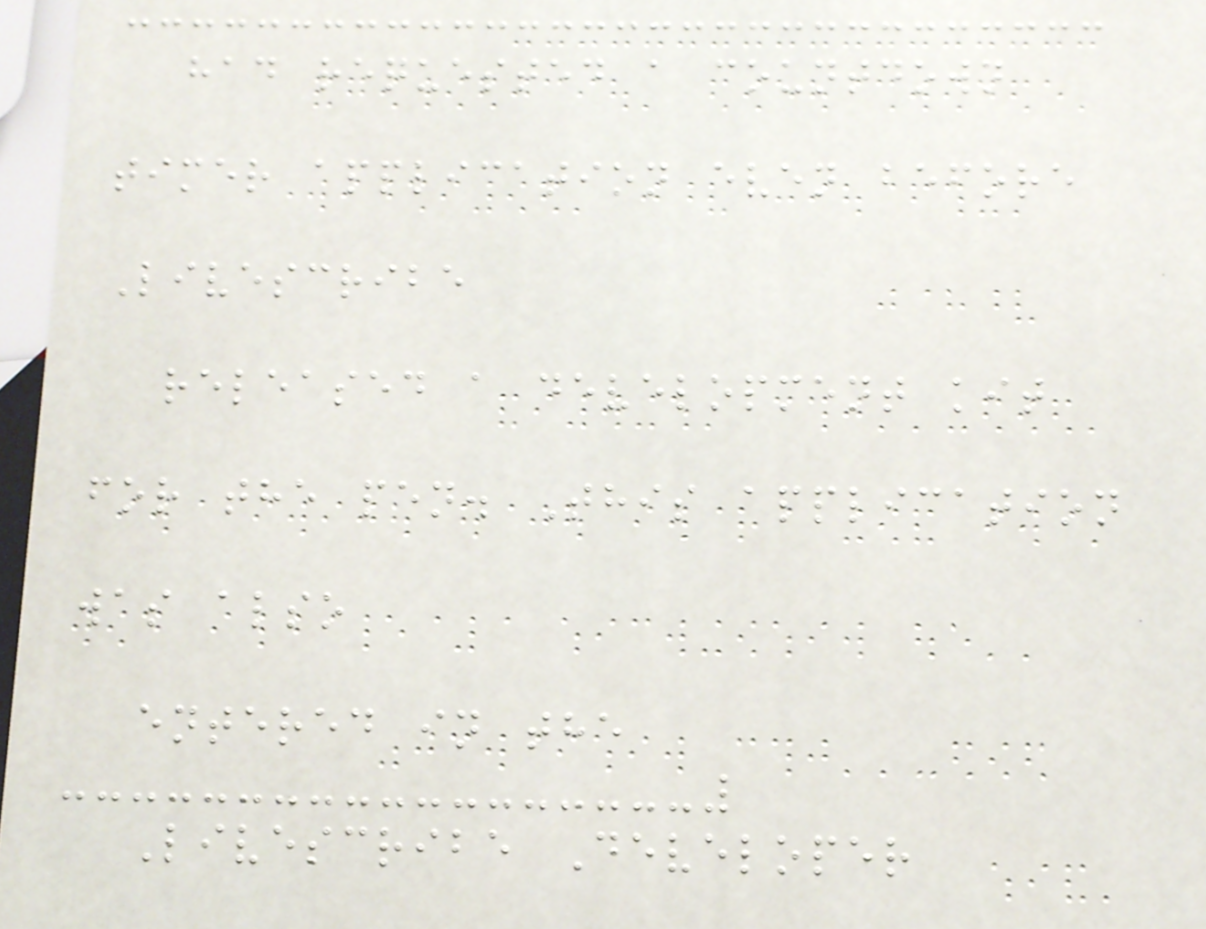had requested a countdown
timer application even before
Livescribe
released a development kit
for the pen. This application
was also
entered in the
Livescribe Developer
